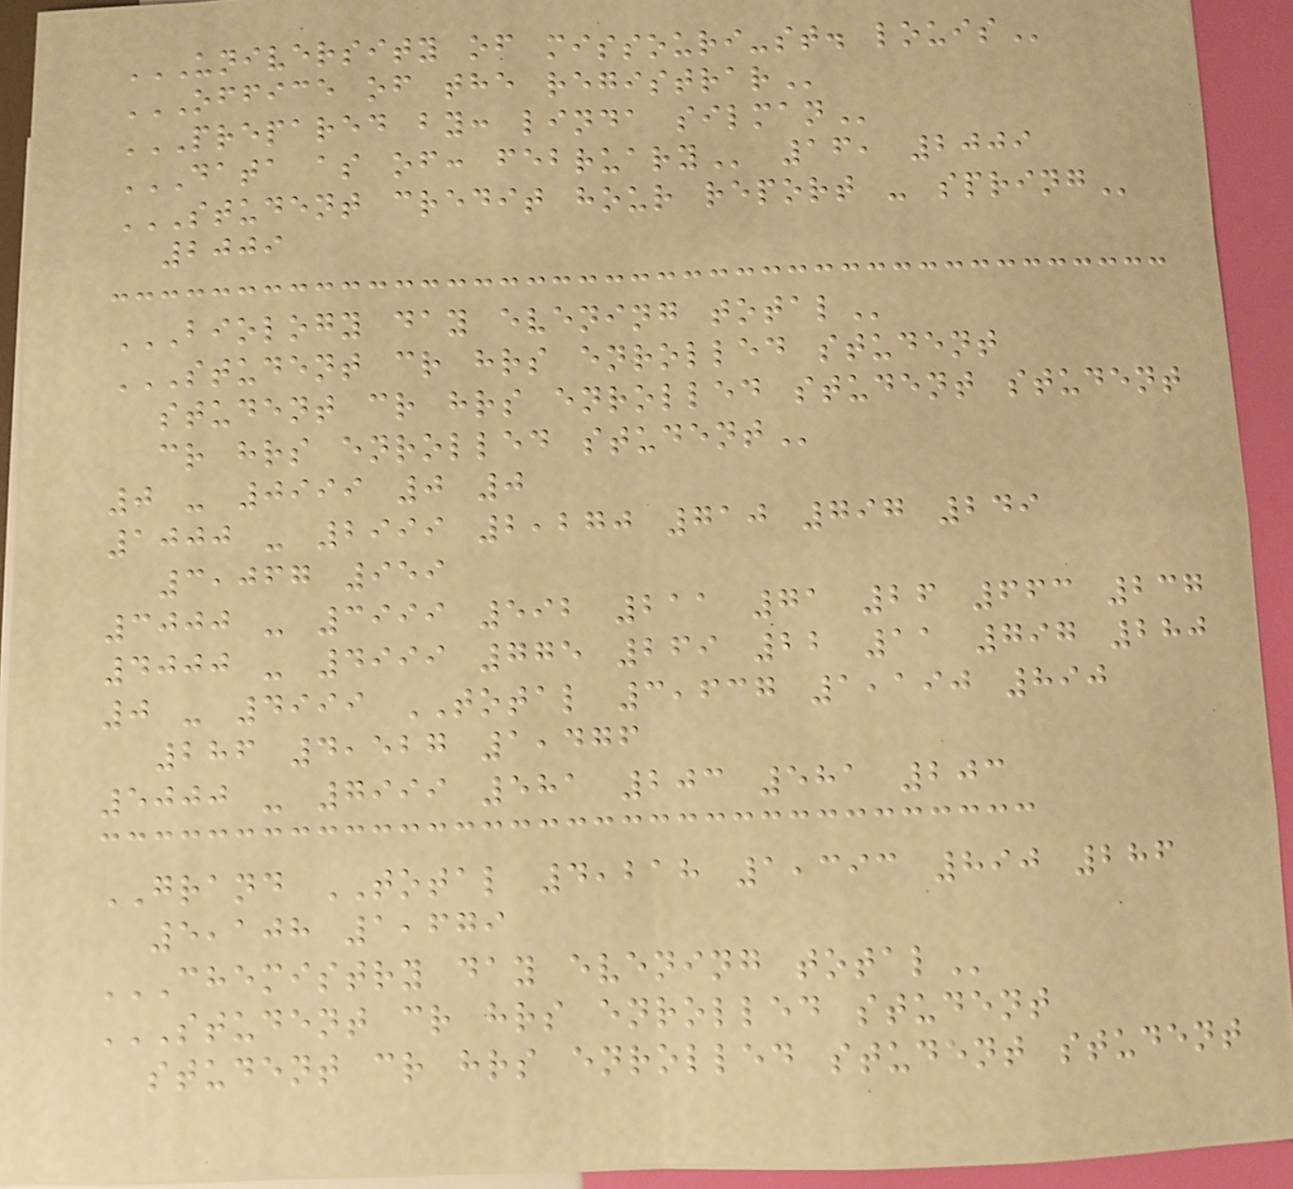UNIVERSITY OF MISSOURI-ST. LOUIS
OFFICE OF THE REGISTRAR
PREPARED BY: LINDA SILMAN
DATA AS OF: FEBRUARY 16, 2009
STUDENT CREDIT HOUR REPORT - SPRING
2009
BIOLOGY DAY EVENING TOTAL
STUDENT CR HRS ENROLLED STUDENT
STUDENT CR HRS ENROLLED STUDENT STUDENT
CR HRS ENROLLED STUDENT
0 - 0999 0 0
1000 - 2999 2,270 710 797 249
3,067 959
3000 - 3999 592 211 71 26 663 237
4000 - 4999 775 269 22 11 797 280
0 - 4999 TOTAL 3,637 1,190 890
286 4,527 1,476
5000 - 7999 581 203 581 203
GRAND TOTAL 4,218 1,393 890 286
5,108 1,679
CHEMISTRY DAY EVENING TOTAL
STUDENT CR HRS ENROLLED STUDENT
STUDENT CR HRS ENROLLED STUDENT STUDENT
